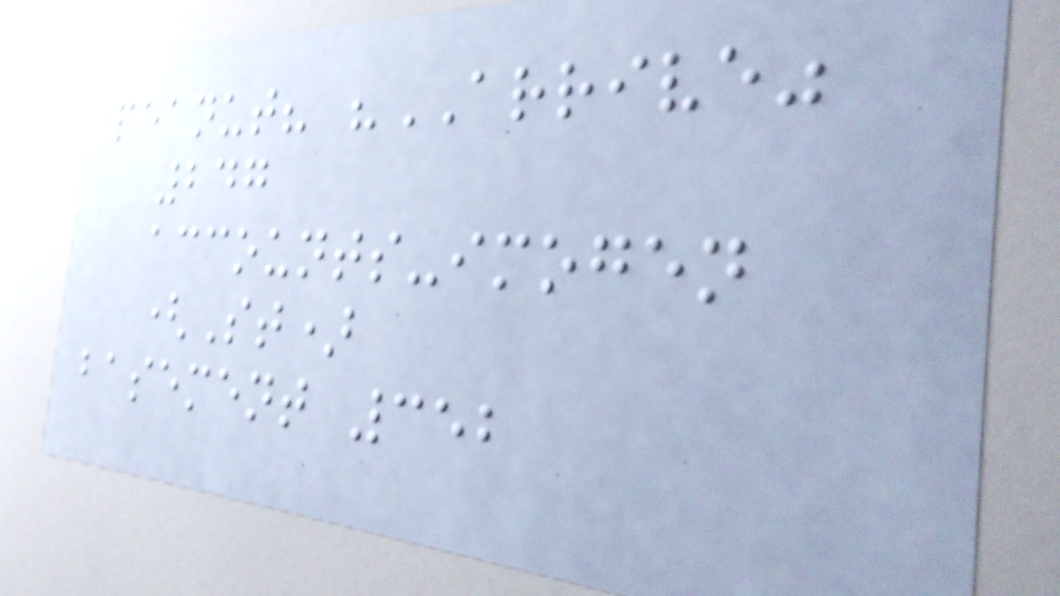peanut? "ARRIVE"
247
accounts-imogen
(St)
basement 352
